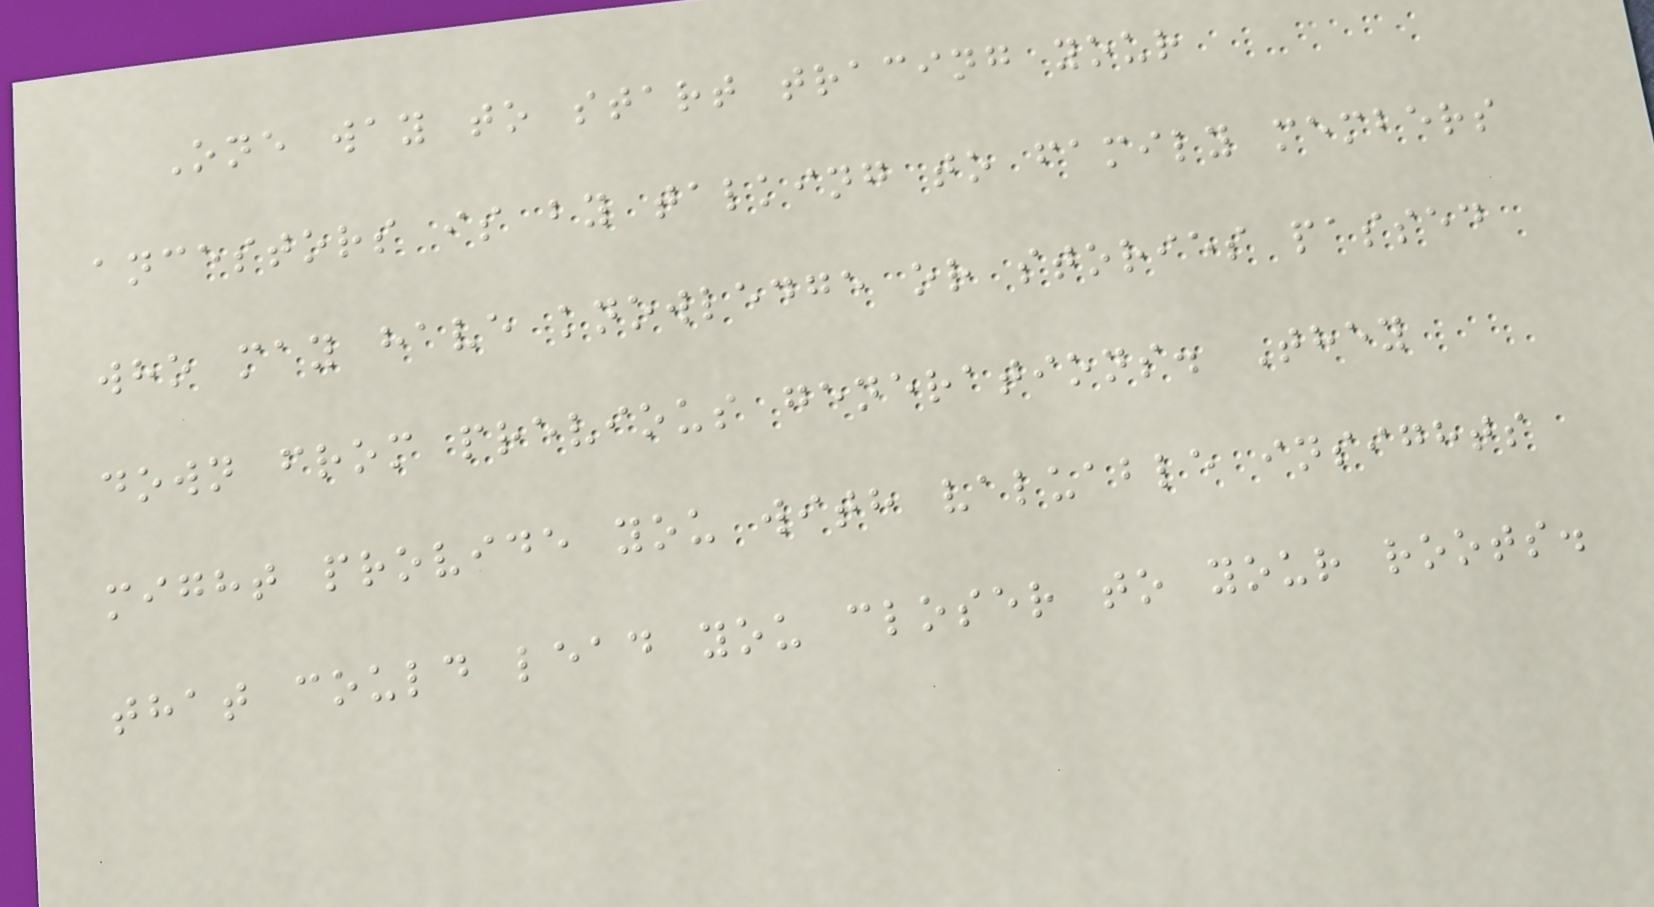One way to start tracing your
ancestors is by talking to family members
who may have knowledge or stories passed
down from previous generations. They
might provide you with valuable insights
that could lead you closer to your roots.
